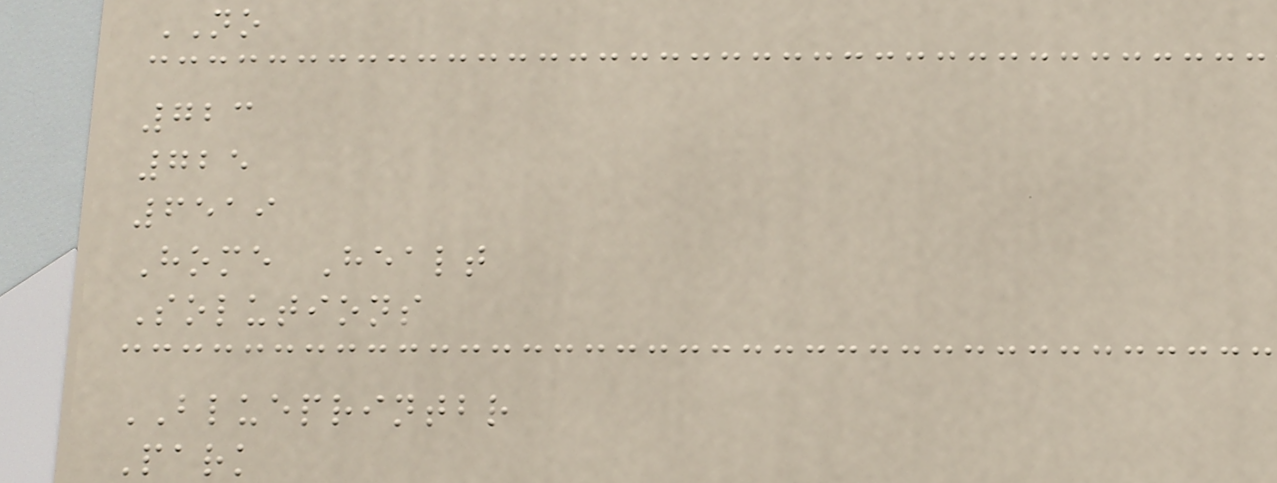NO
723
725
6519
Home Healt
Solutions
BLUEPRINTBR
Park
